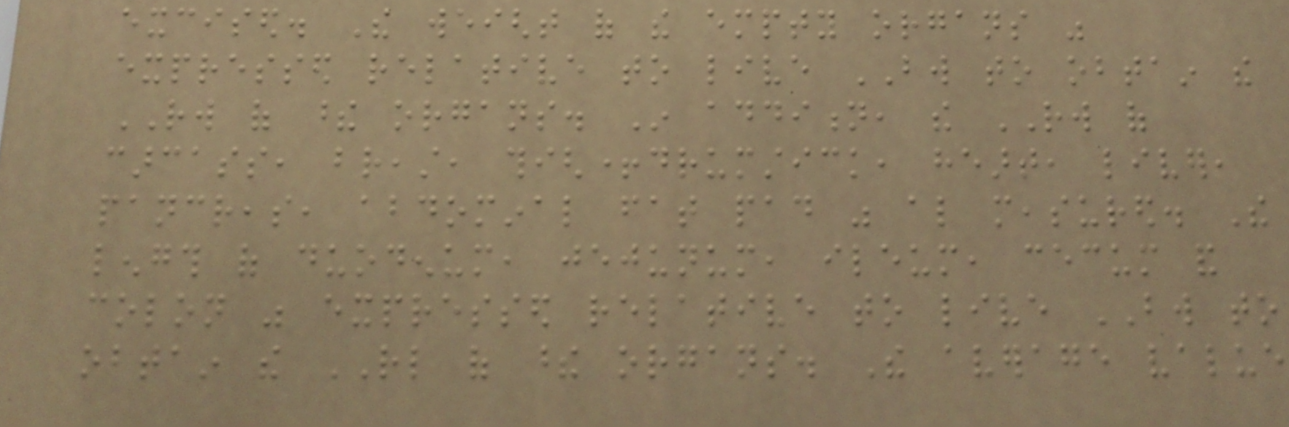excised. The weight of the empty organs was
expressed relative to live BW to obtain the
RW of these organs. In addition, the RW of
carcass, breast, thigh+drumstick, heart, liver,
pancreas, abdominal fat pad was also measured. The
length of duodenum, jejunum, ileum, cecum and
colon was expressed relative to live BW to
obtain the RL of these organs. The average value
